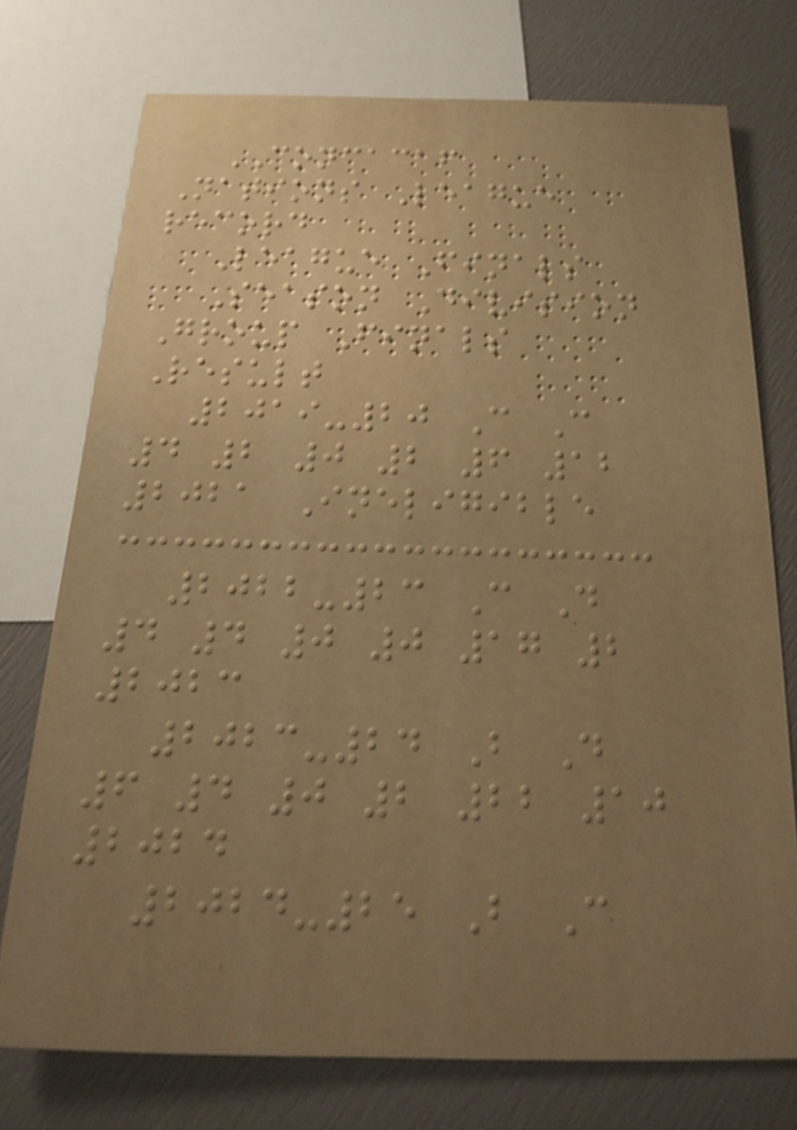CONCACAF
Nations League
record
League Finals
Season Division
Group Finals
Result
2019-20 C C
4 2 0 2 6 12
2021 Ineligible
2022-23 C D
4 4 0 0 17 2
2023
2023-24 B D
6 4 0 2 22 10
2024
2024-25 B C
